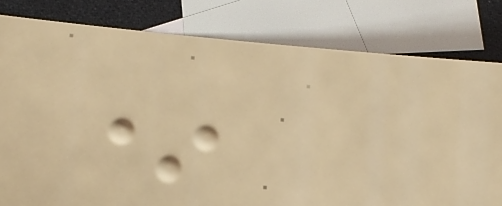*
